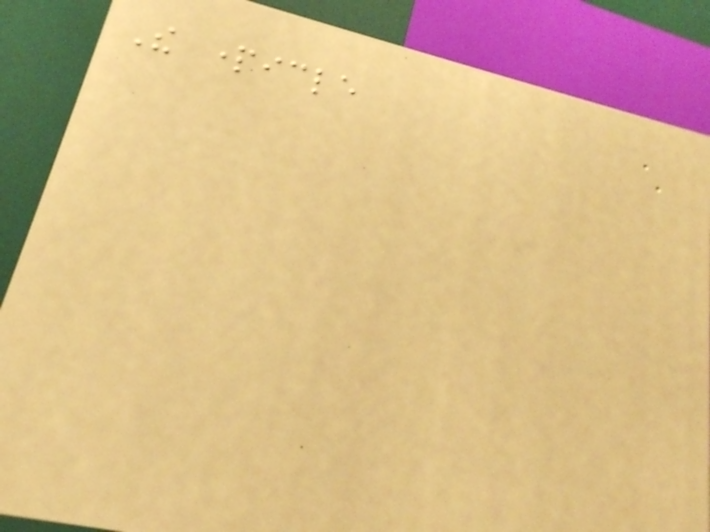The particle
